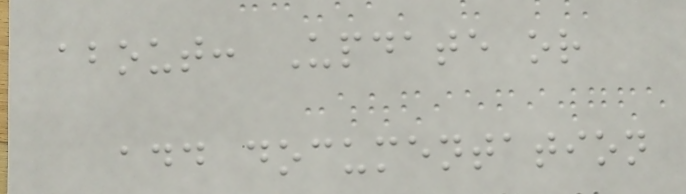about: Update or
add documentation
